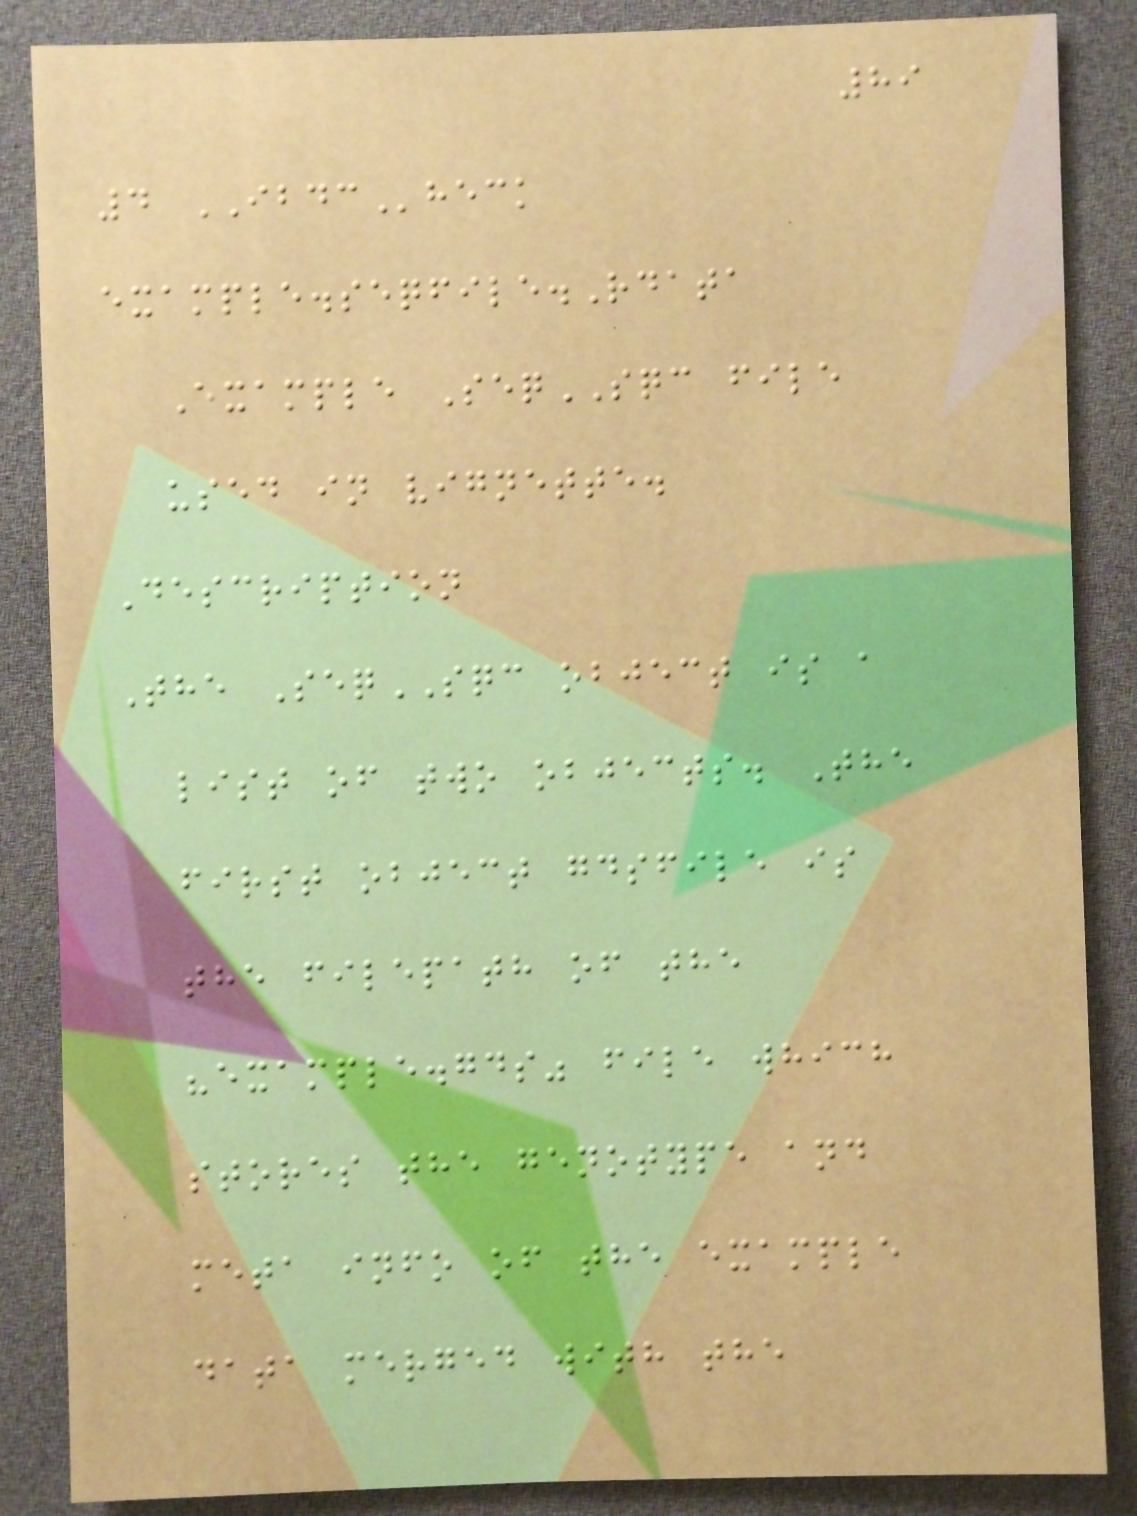89
4 IBDCheck
example.seqfile.Rdata
Example SeqSQC file
used in vignette.
Description
The SeqSQC object is a
list of two objects. The
first object gdsfile is
the filepath of the
"example.gds" file which
stores the genotype and
meta info of the example
data merged with the
